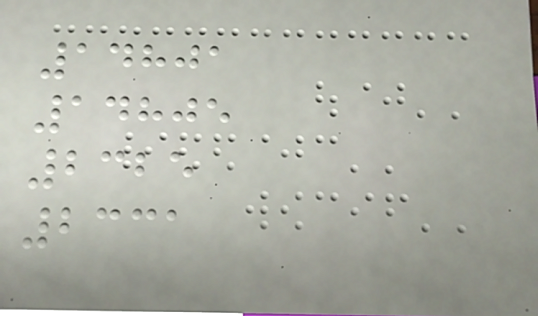14801
14805
2325
2331
